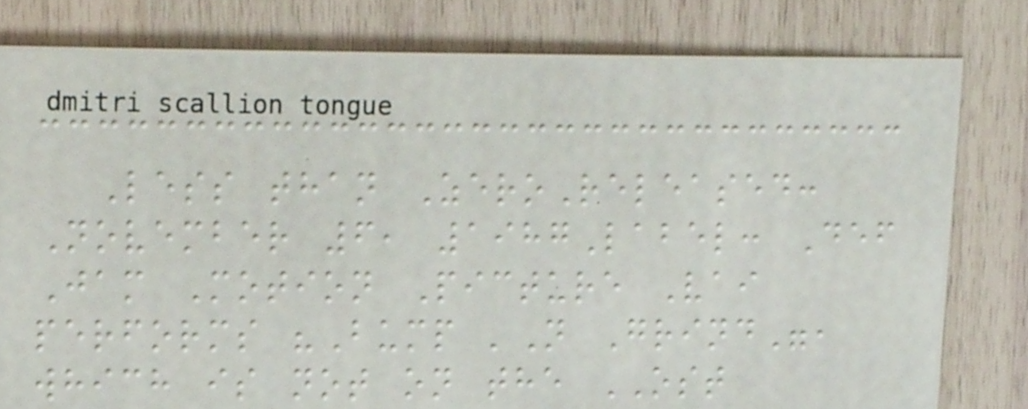Less than ZeroReleased:
November 6, 1987Label: Def
Jam Motion Picture Vai
performs "Bump 'N Grind",
which is not on the OST
